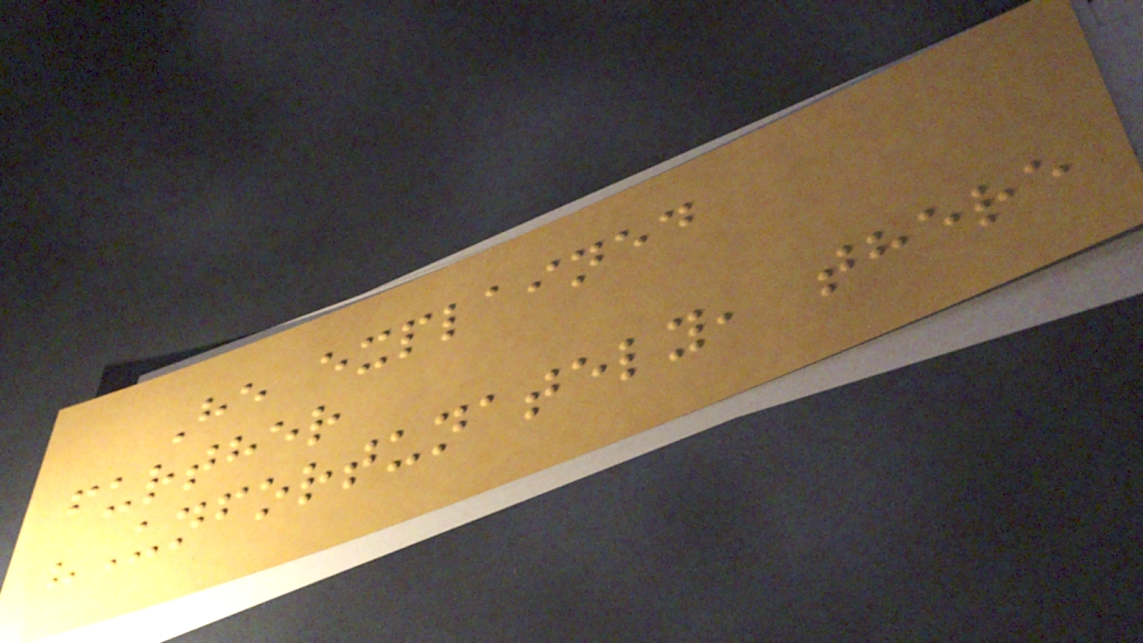He explained
further
"Unfortunately, there
